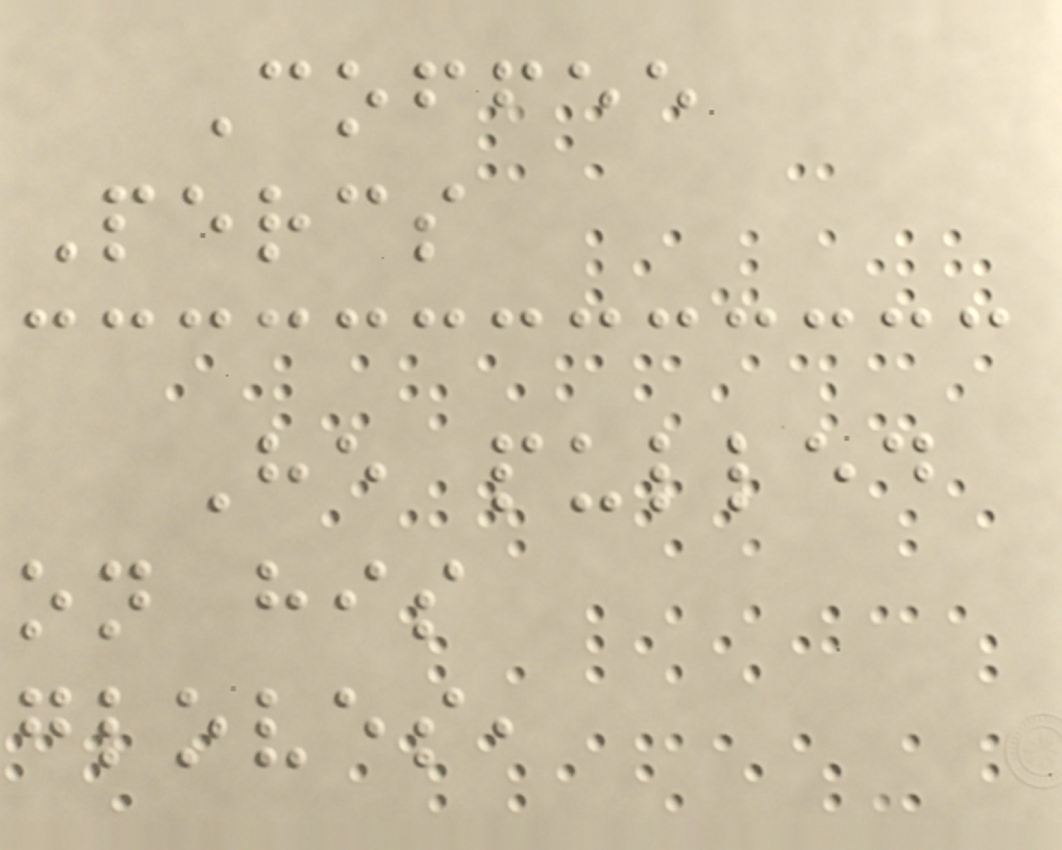Coffee
Percs
He pulled
on his
gloves,
